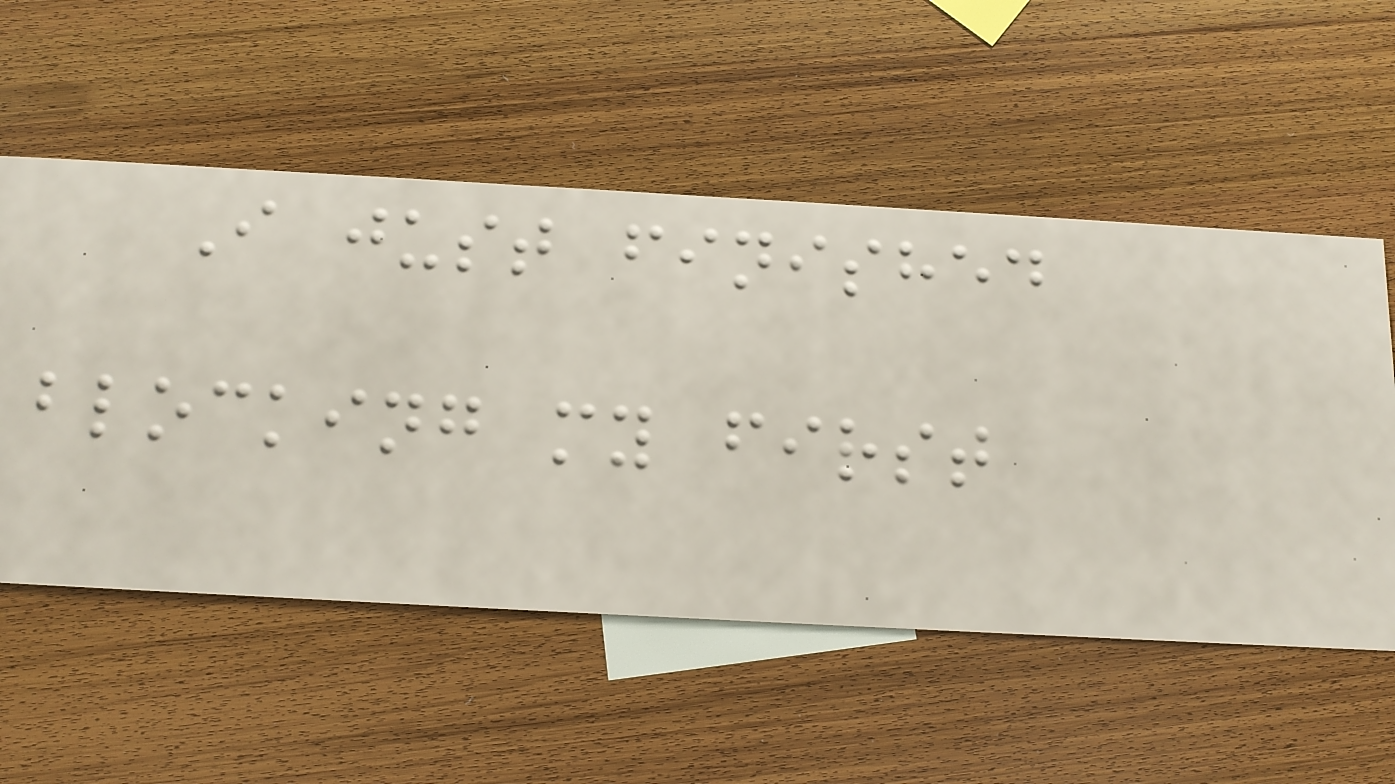I just finished
blocking my first
